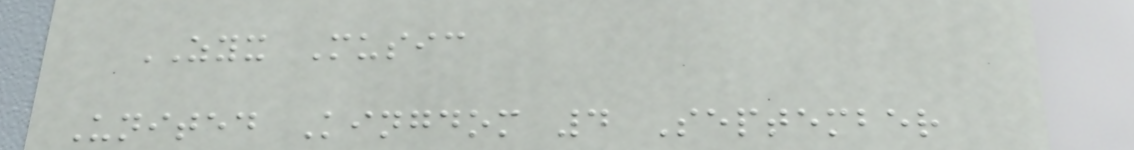ZYX Music
United Kingdom 4 September
